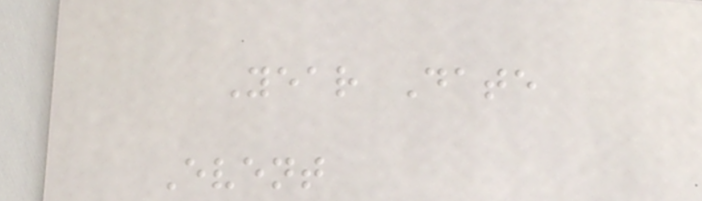Year Date
Event
